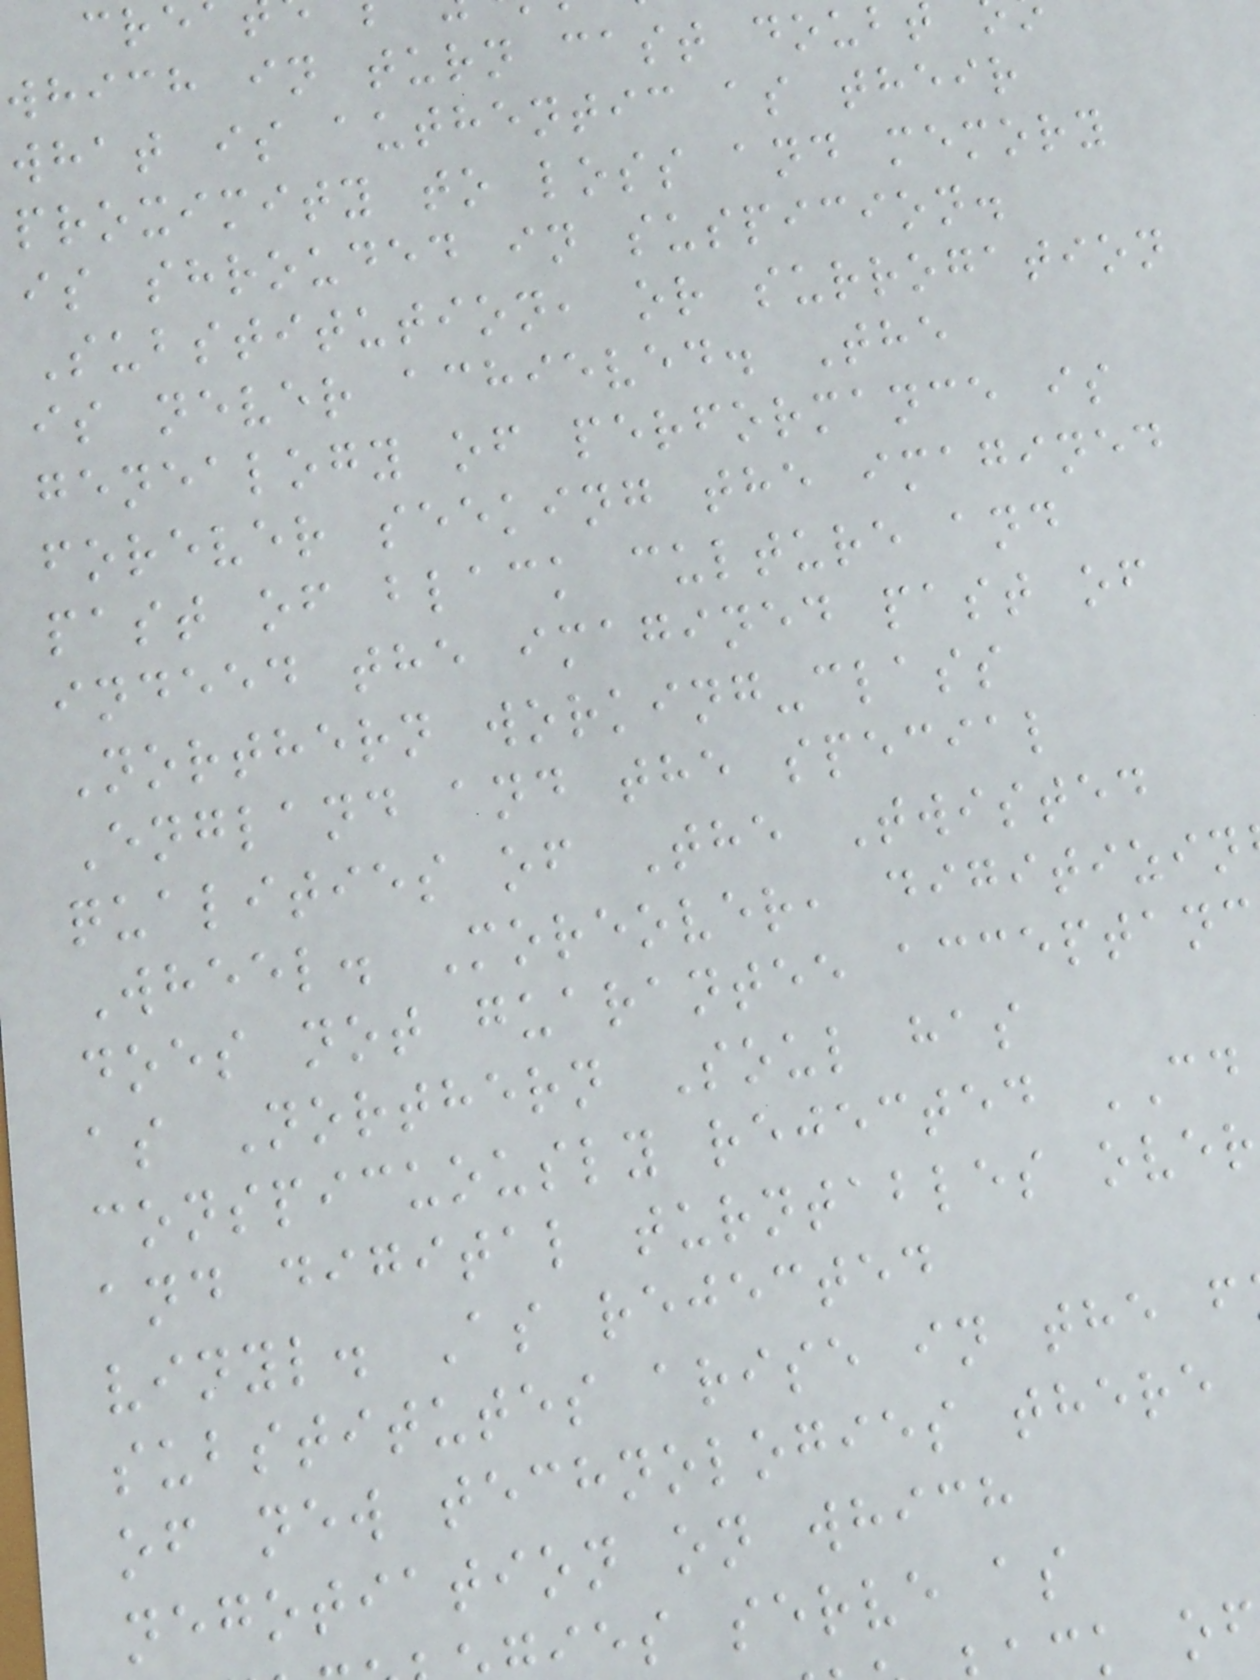which in turn cast doub
what is authentic as their
proximity to loss and memory
is shrouded in suspicion.
Substitution, or surrogation
is never achieved. The
genealogy of performance is
forever seeking the imagined
past of black culture and
indeed the imagined past of
Northern working-class
England and the special
qualities of The Twisted
Wheel. Moreover, digitizin
does not guarantee acceptanc
as Northern Soul has
conspicuously rejected CD
and digital turntables over
vinyl. As rejected
substitutes arise in the f
of new technologies there
negotiation on which
es serve as
